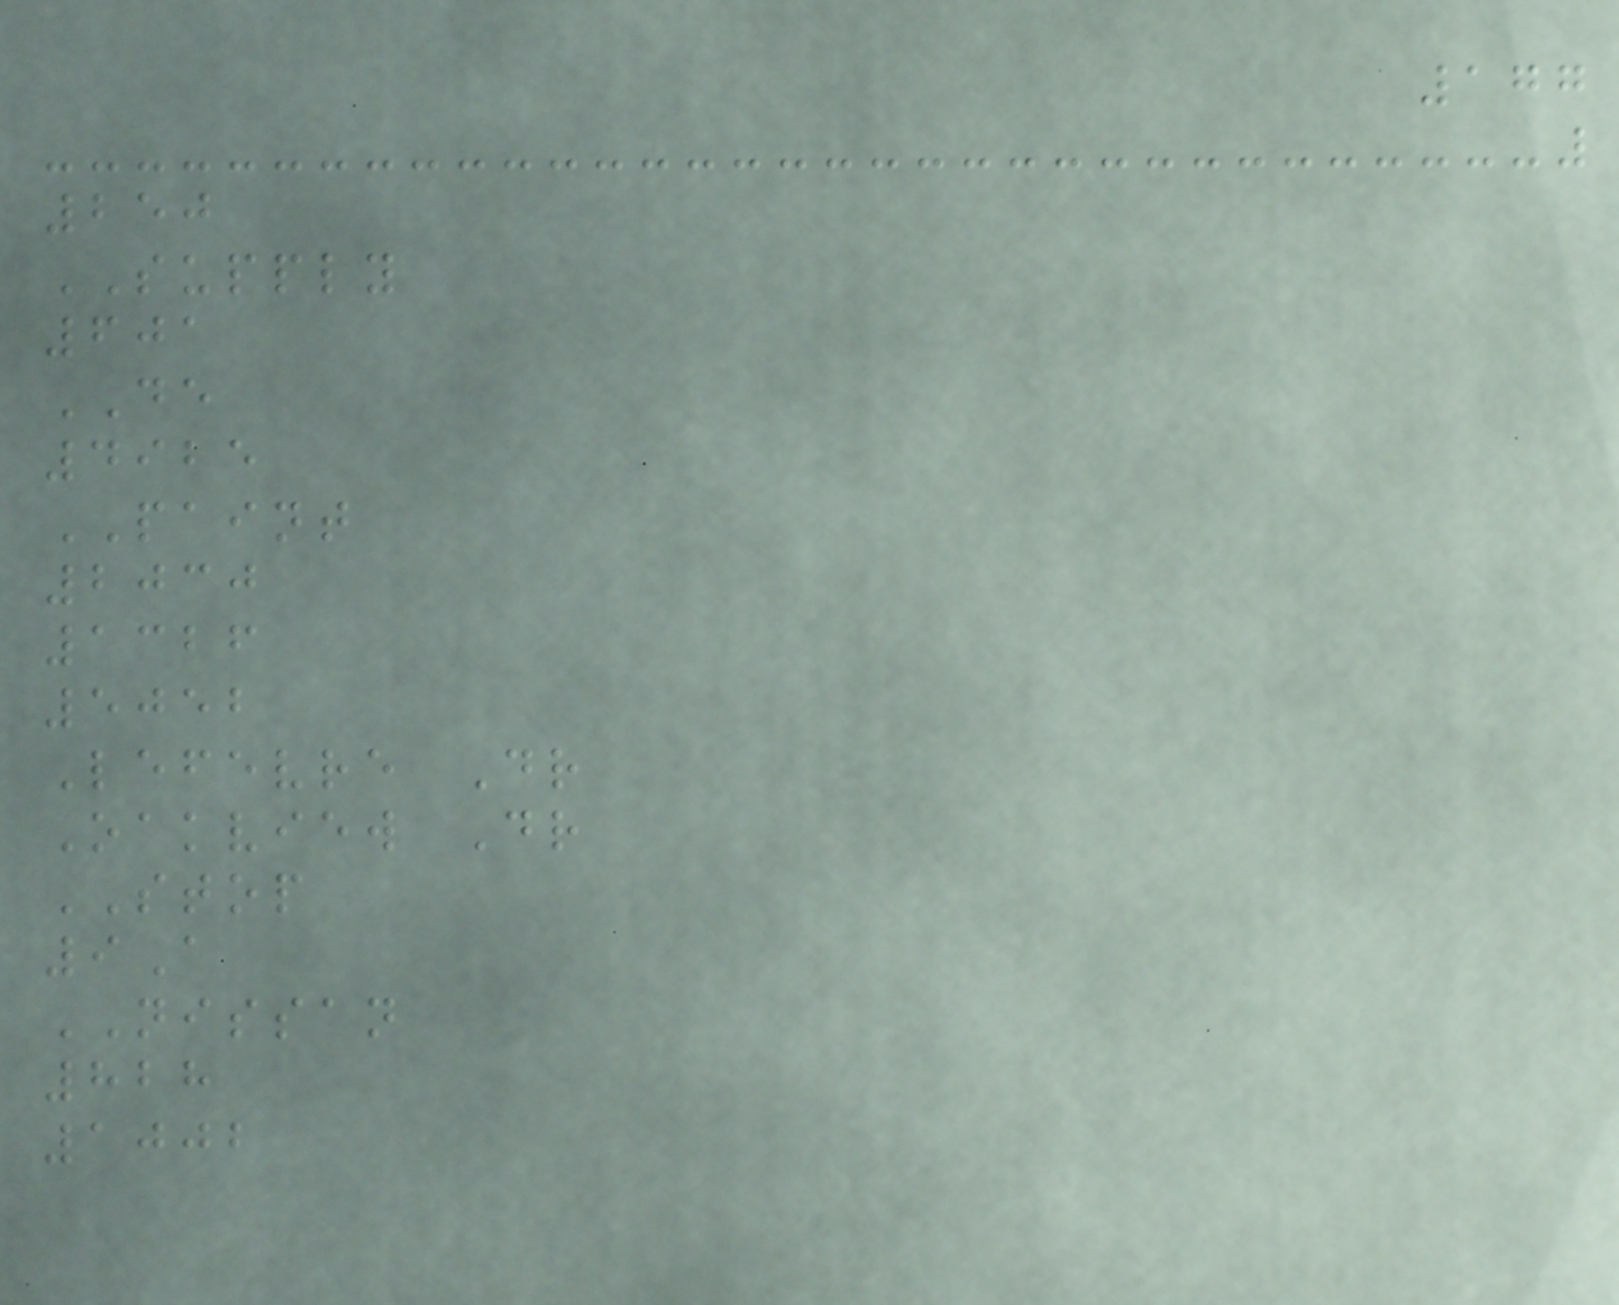177
250
SUPPLY
601
DE
4925
PAINT
2030
1326
5052
Lefevre Dr
Oakview Dr
STOP
9A
NISSAN
828
1002
